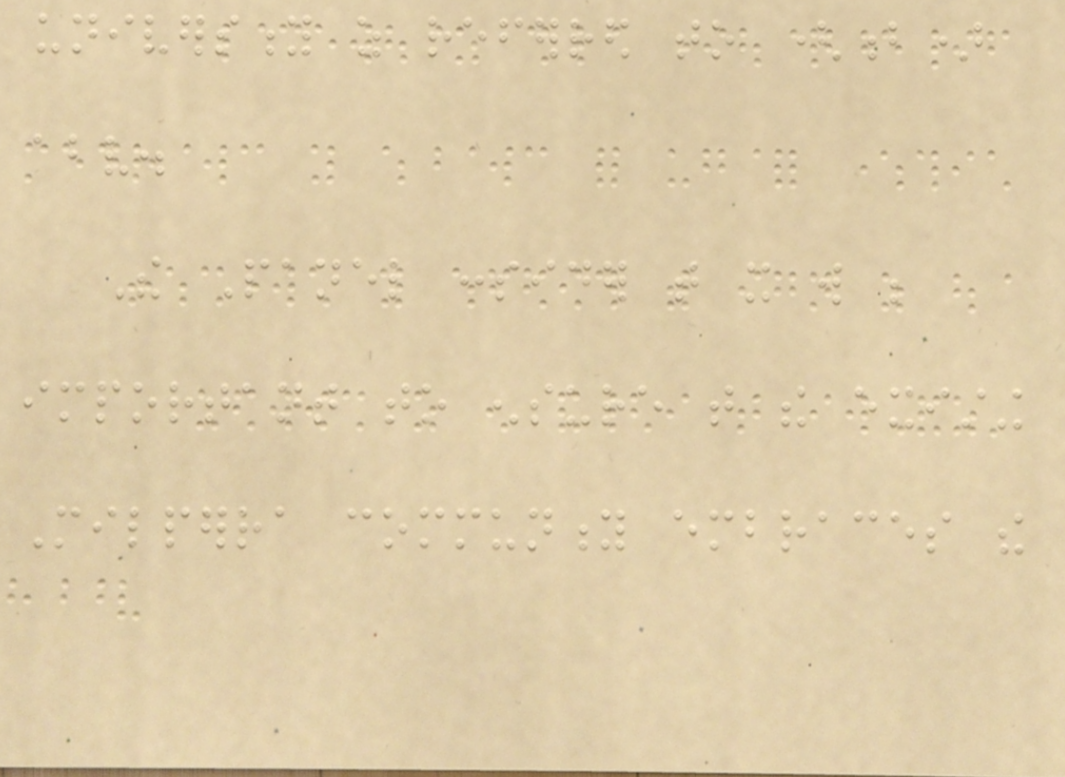university as referred to (b)
above.
The Panel consider that it will be
important to ensure that the existing
Milperra community embraces the
